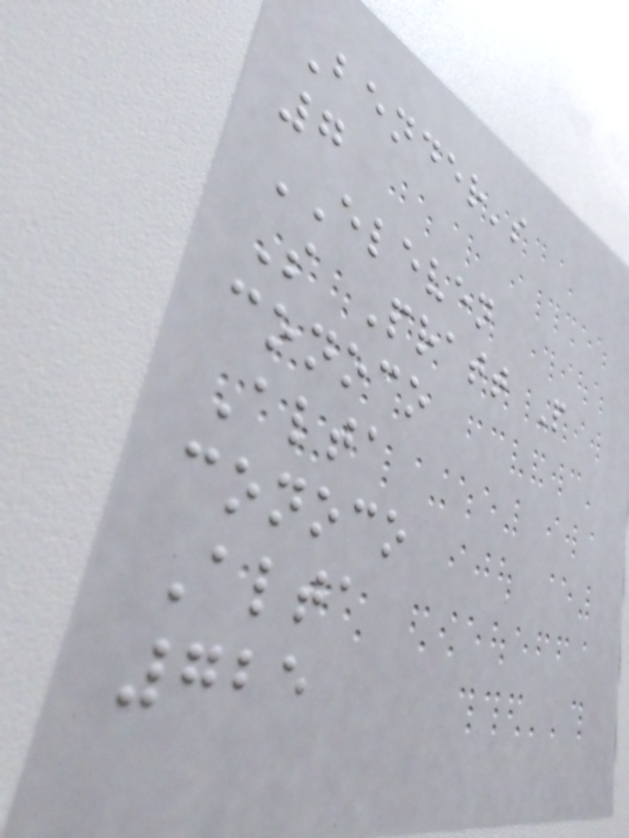Bender's
7
ELEVEN
S Pratt P
conoco
Alta
conoco
Alta
725
